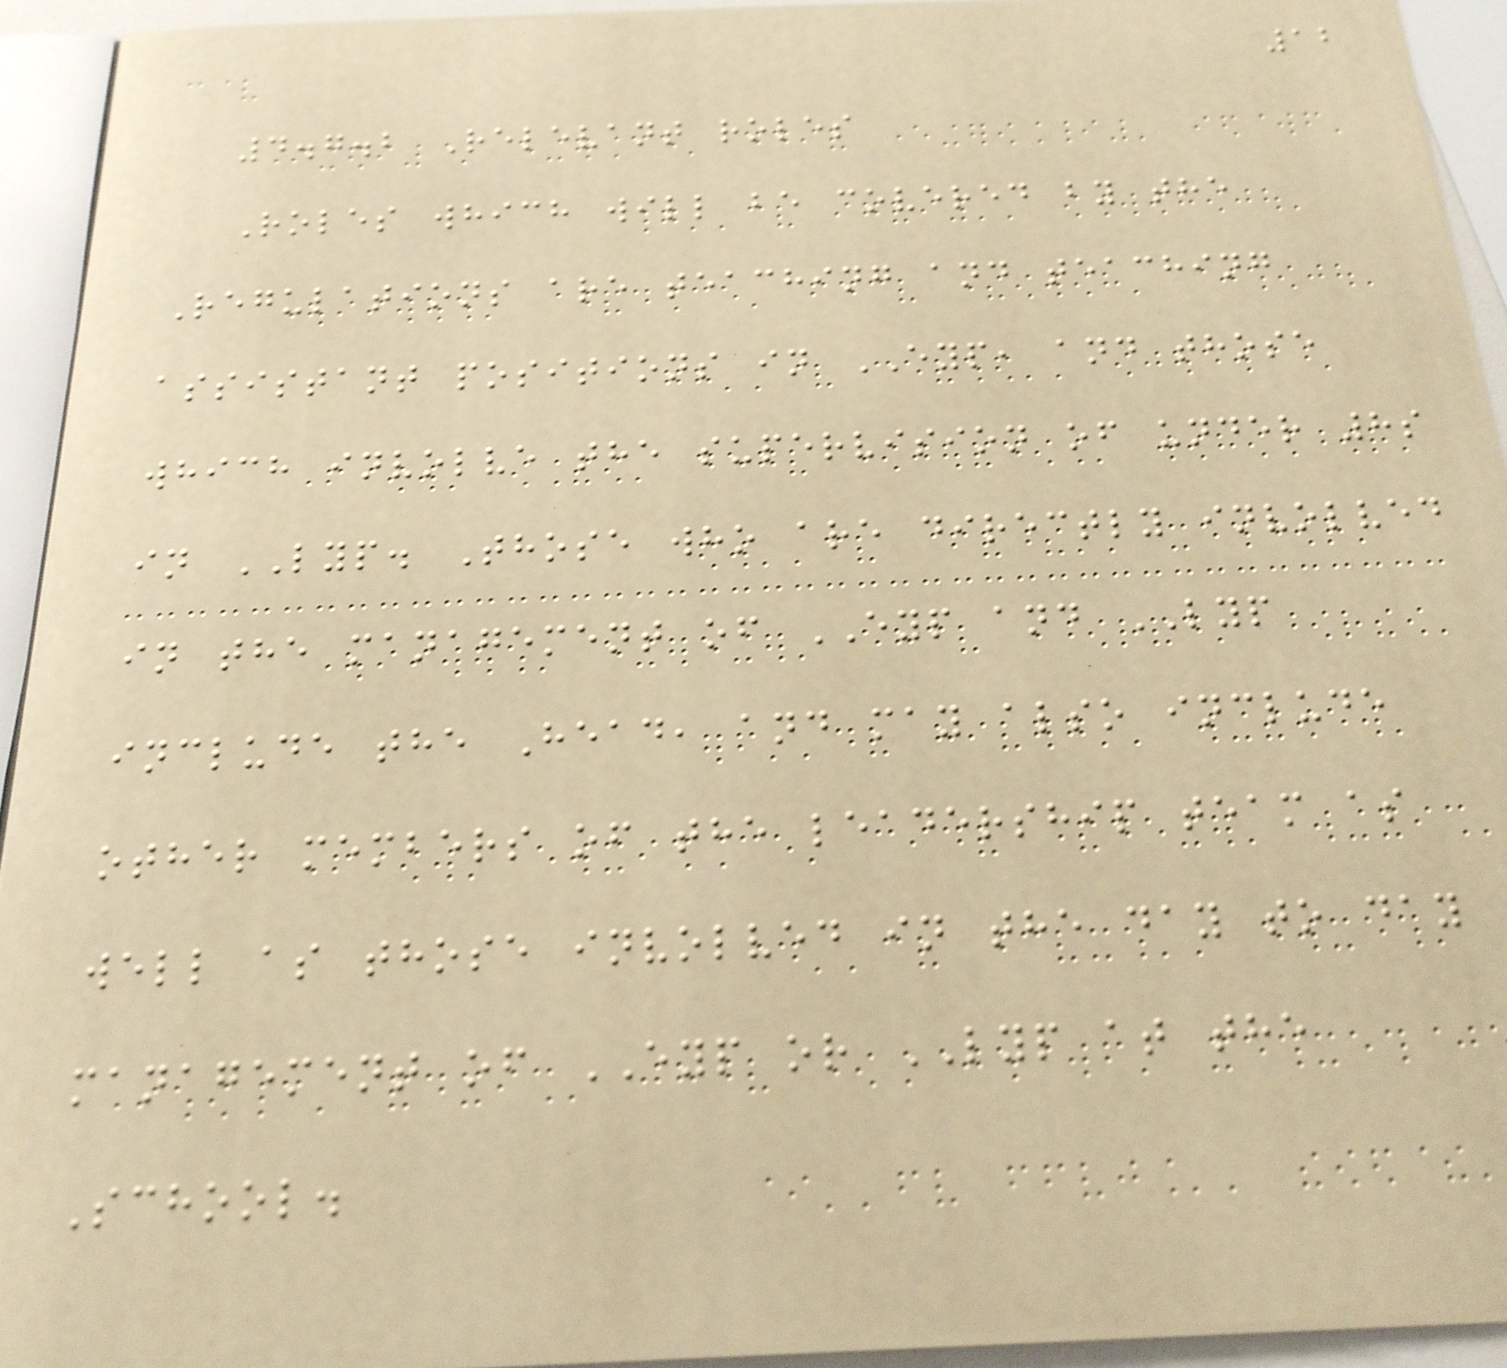12
4.7.2 Relevant roles
Roles which will be covered by the
Regulations are teaching and teaching
assistant positions in EYP, and those
which involve the supervision of under 8s
in LYP. Those who are directly involved
in the management of EYP and LYP
include the Head, and may also include
other members of the leadership team as
well as those involved in the day to day
management of EYP or LYP at the
School.
